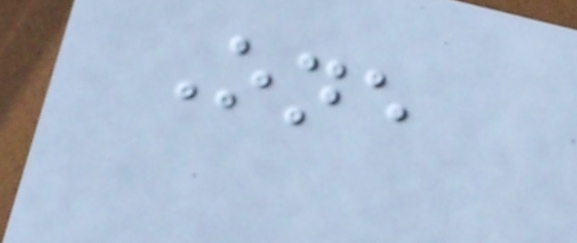One
